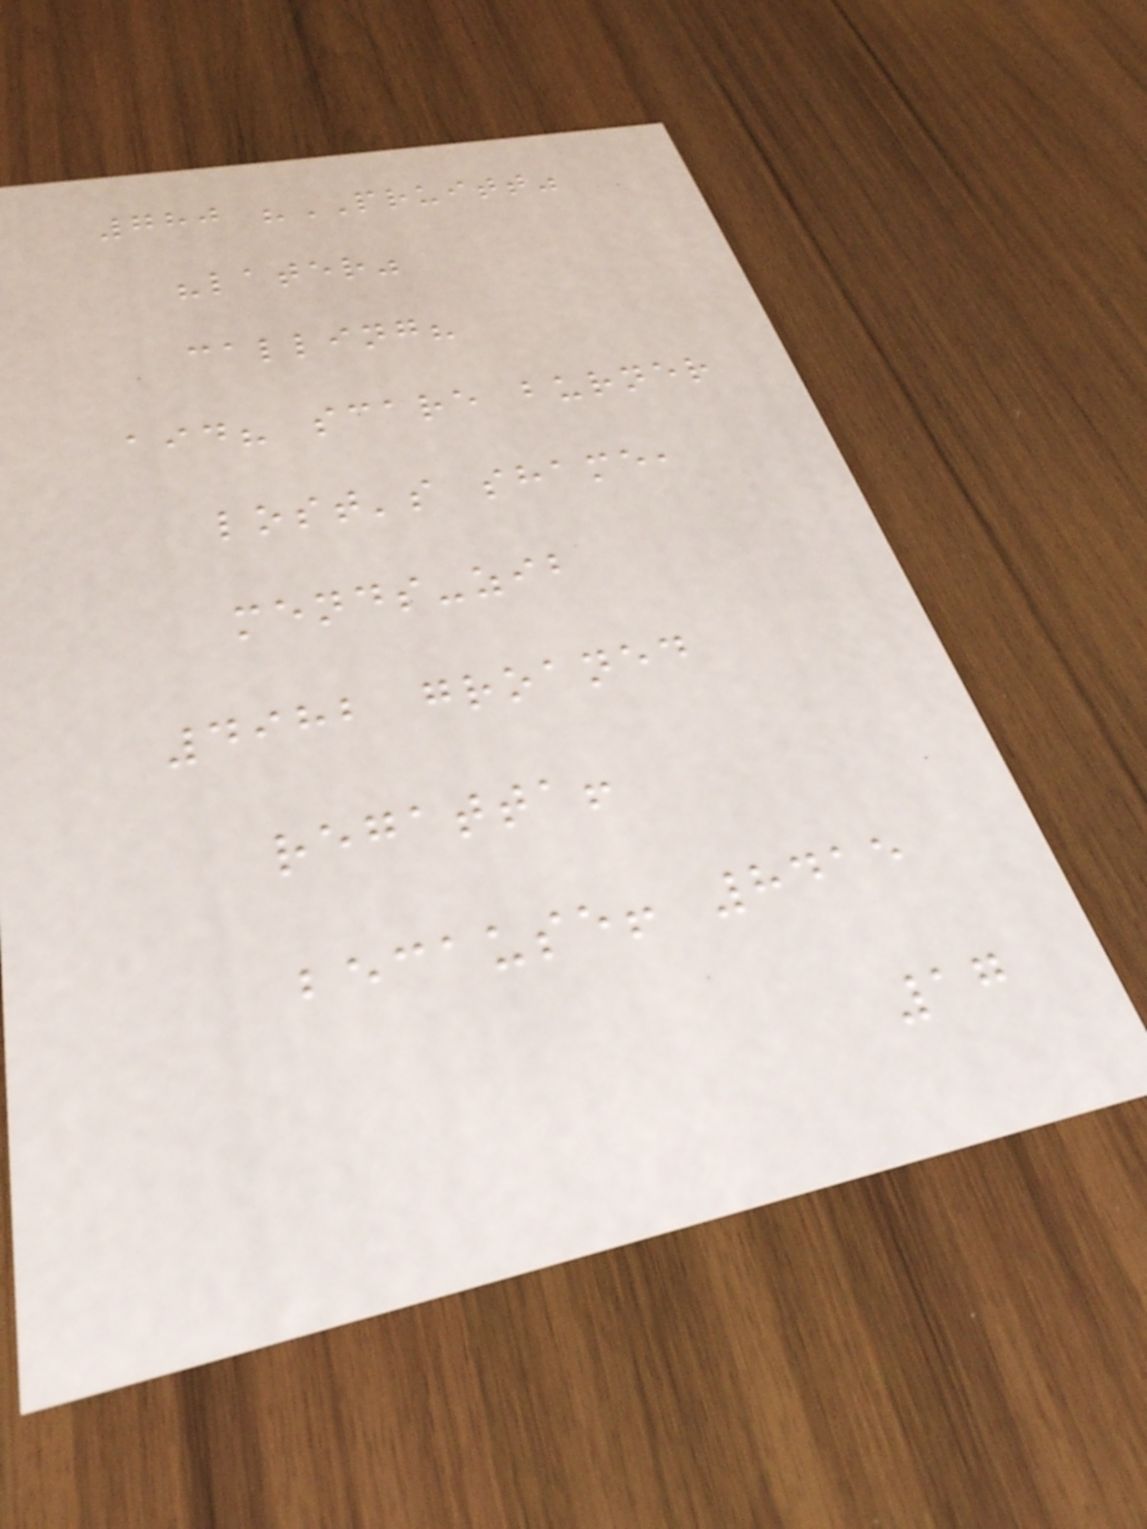780 "PRUITT"
"later"
calling?
aid? scare burner
lost's shame,
mends-zib
4982 groaned
regatta!
because! 8415
17
